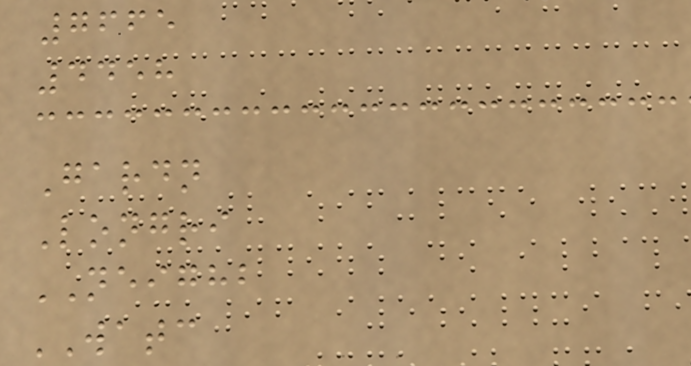7665
4458
Gardn
Longri
NEIGHB
WATC
